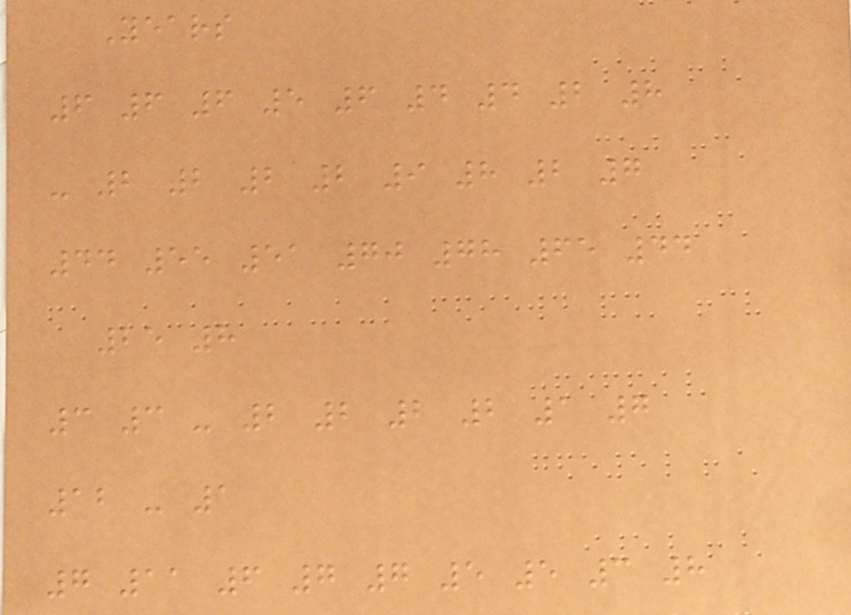Years
6 6 6 5 6 4 4 2 8
- 2 2 2 2 9 8 2 7
44 55 51 70 78 65 44
25 8
3 3 - 2 2 2 2 1 7
12 - 1
7 11 6 7 7 5 5 3 8
